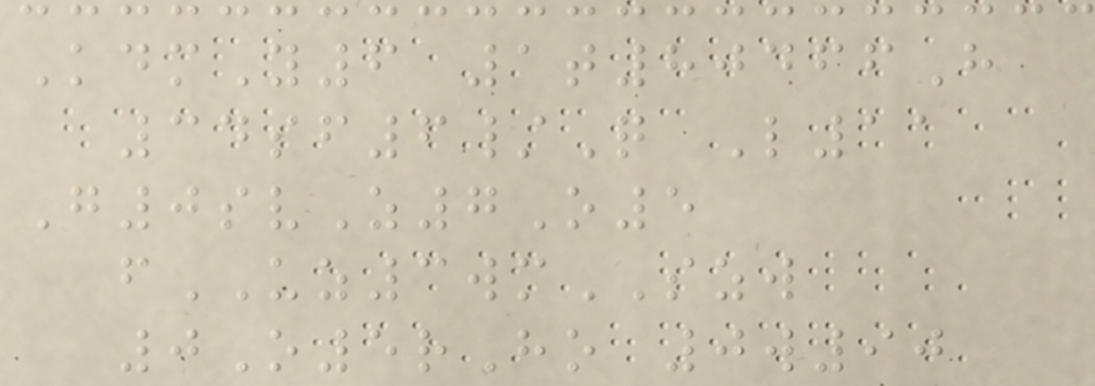KdmY6 1t80466H
34sf6/Q L11
G0svZ7O5
fUZ3wmSZW
0O5rHo 0w90
